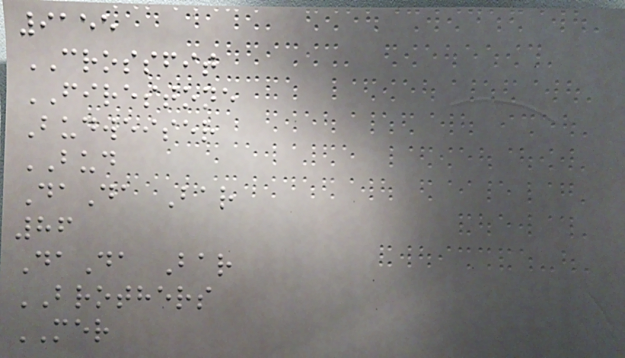9155
CROSSFIT
FIRESTONE
Budweiser
BUD
DaDa Bar
86
DaDa Bar
BROTHERS
MER
